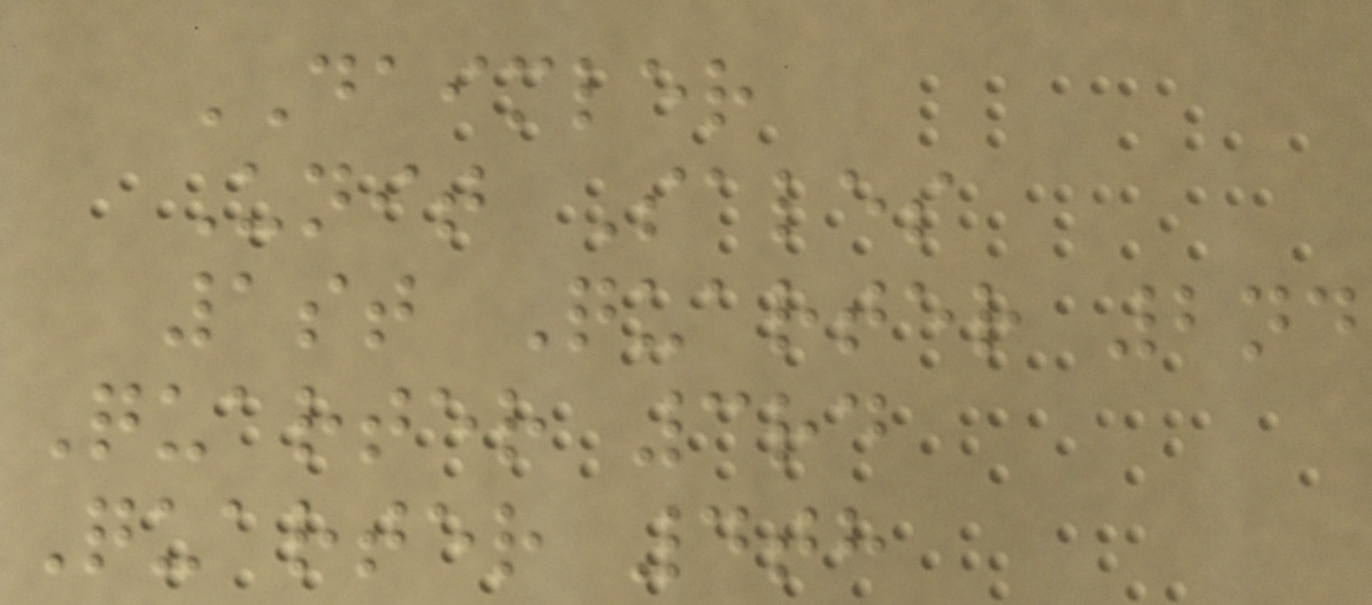DAIMLER
Unit Sales
1st Quarter 2nd
Quarter 3rd
Quarter 4th
